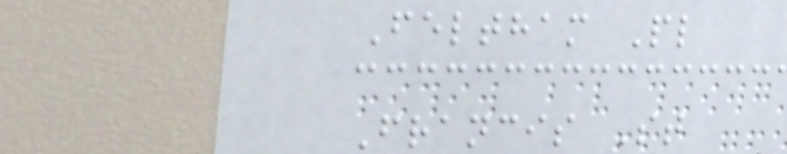Feltham Pl
Francis St
